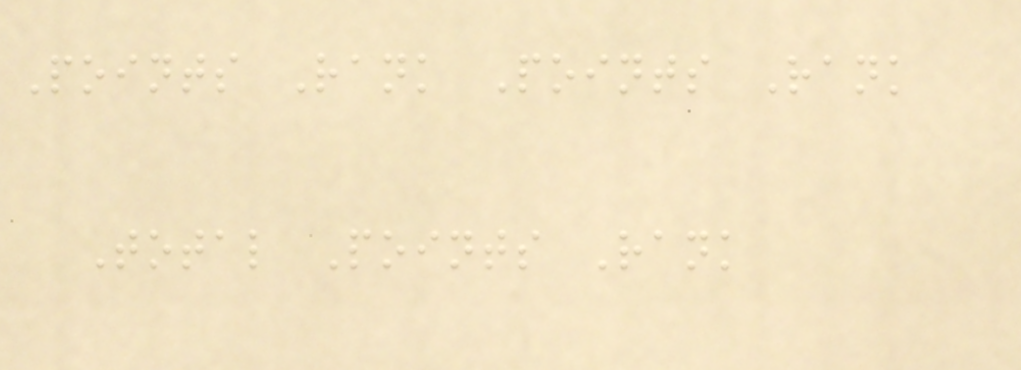Points Rank Points Rank
Total Points Rank
